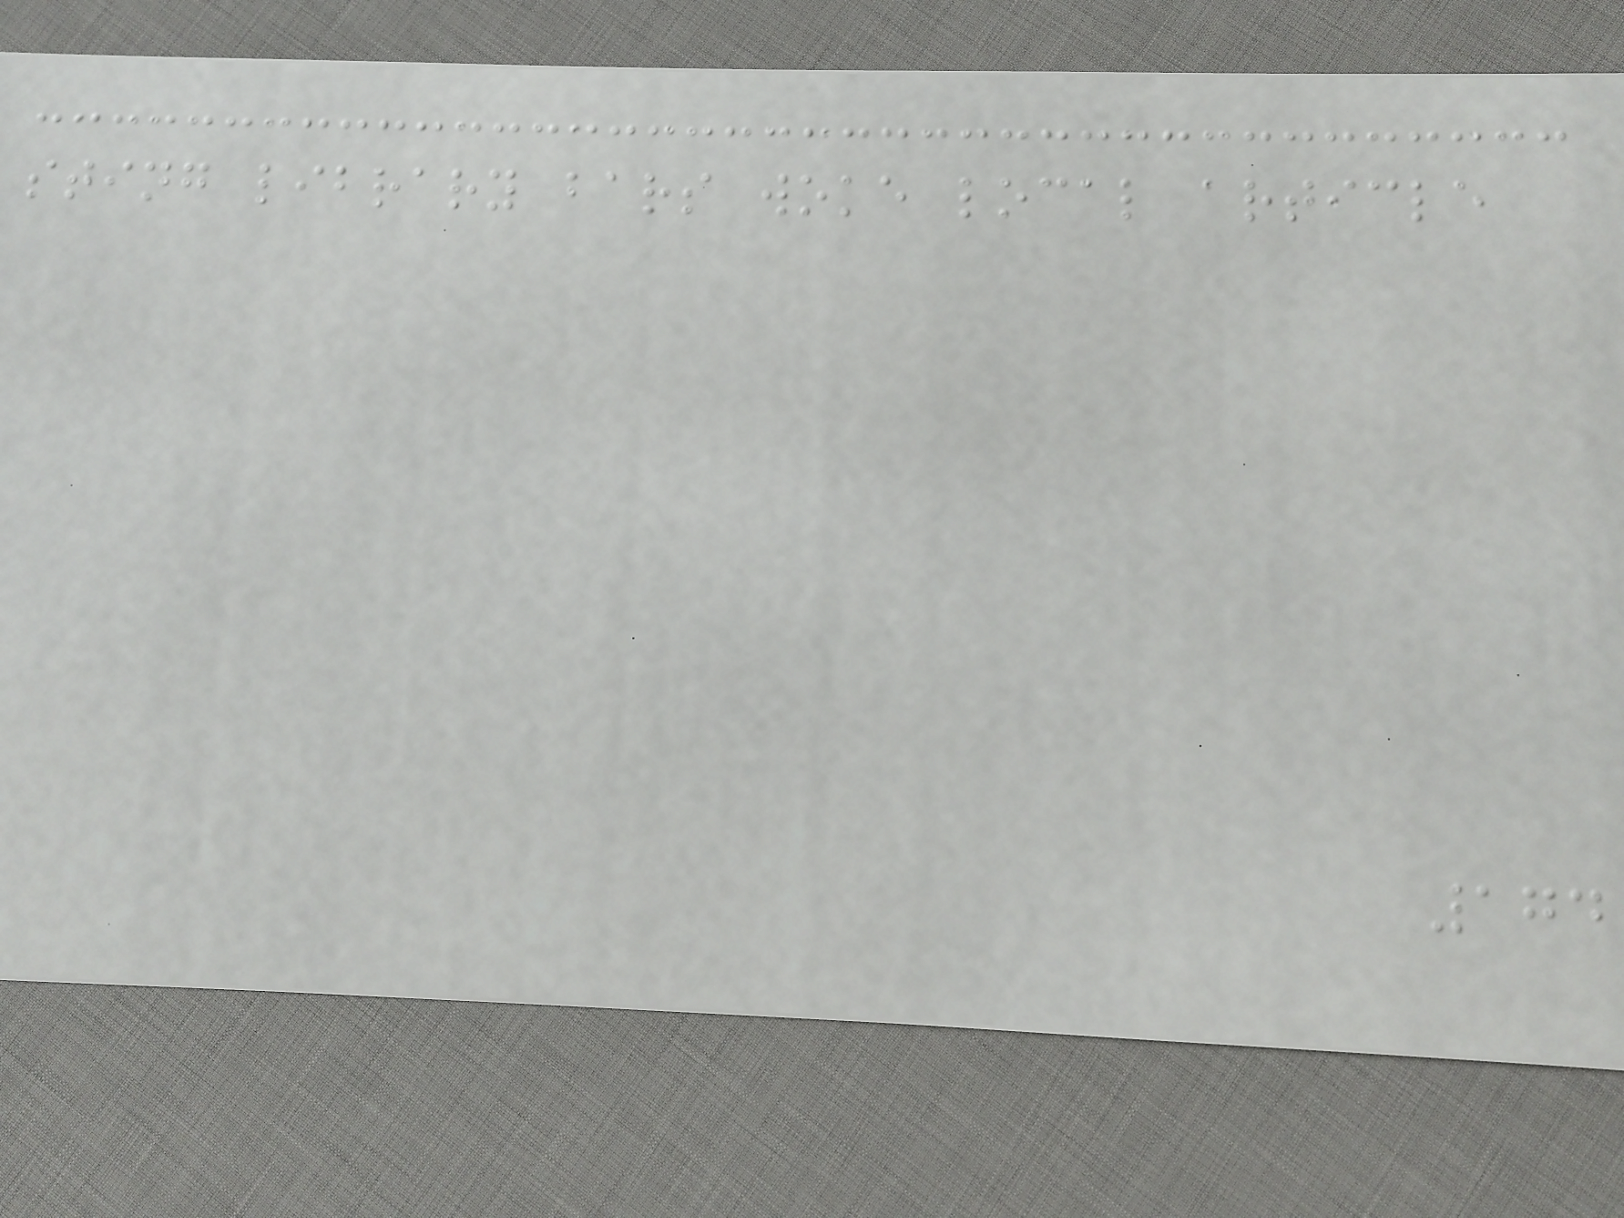sting library bars woke local article
174
